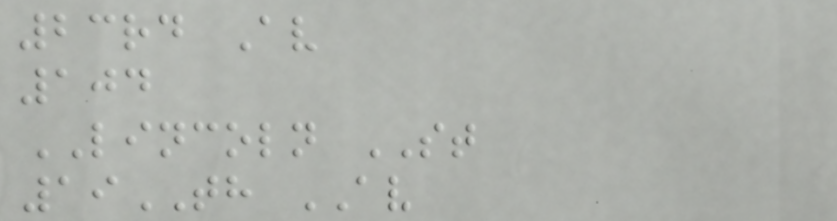23rd Av
104
LINCOLN ST
19TH AV
